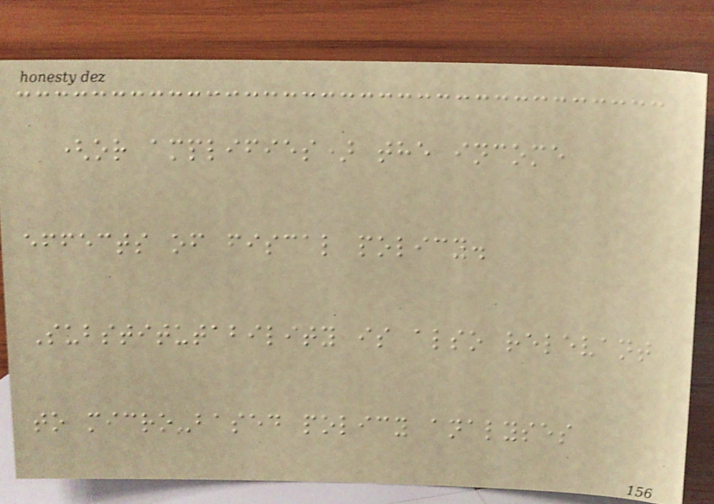(or amplifies) the income
effects of fiscal policy.
Substitutability is also relevant
to micro-based policy analyses
